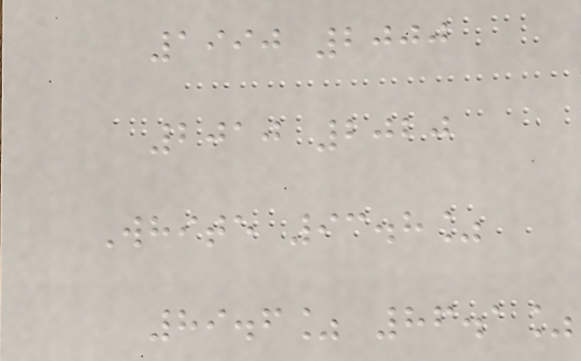1990 2000
2010 2020
White 93.8%
89.6% 86.1%
